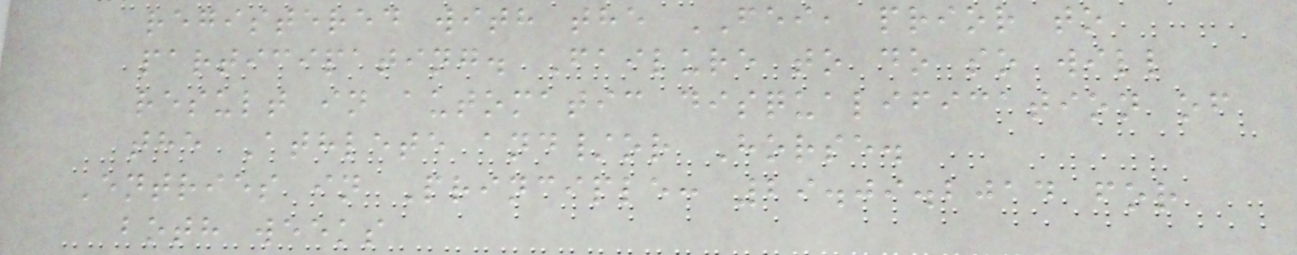registered with the FEI, prior to
participating. Failure to do so will
result in automatic disqualification of
the Athlete and/or Horse.
Entries in Principle: 29.09.2014 for
both weeks
